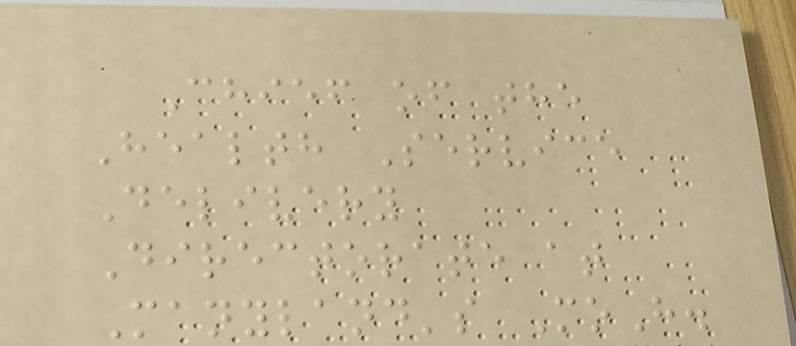Chief of the
Health Service
Delivery
Directorate at
Manyland's MoH.
